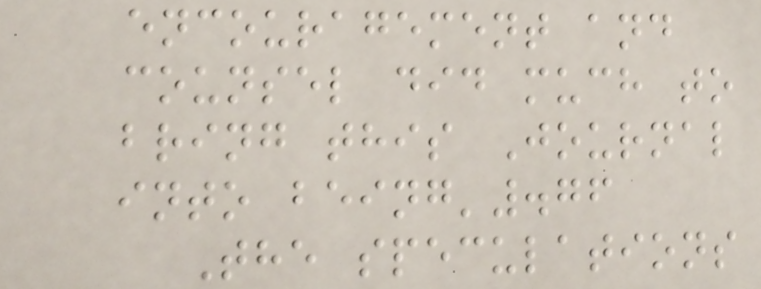encouragement and
counsel did much to
bring this Journal
into being'.76
The speculations
